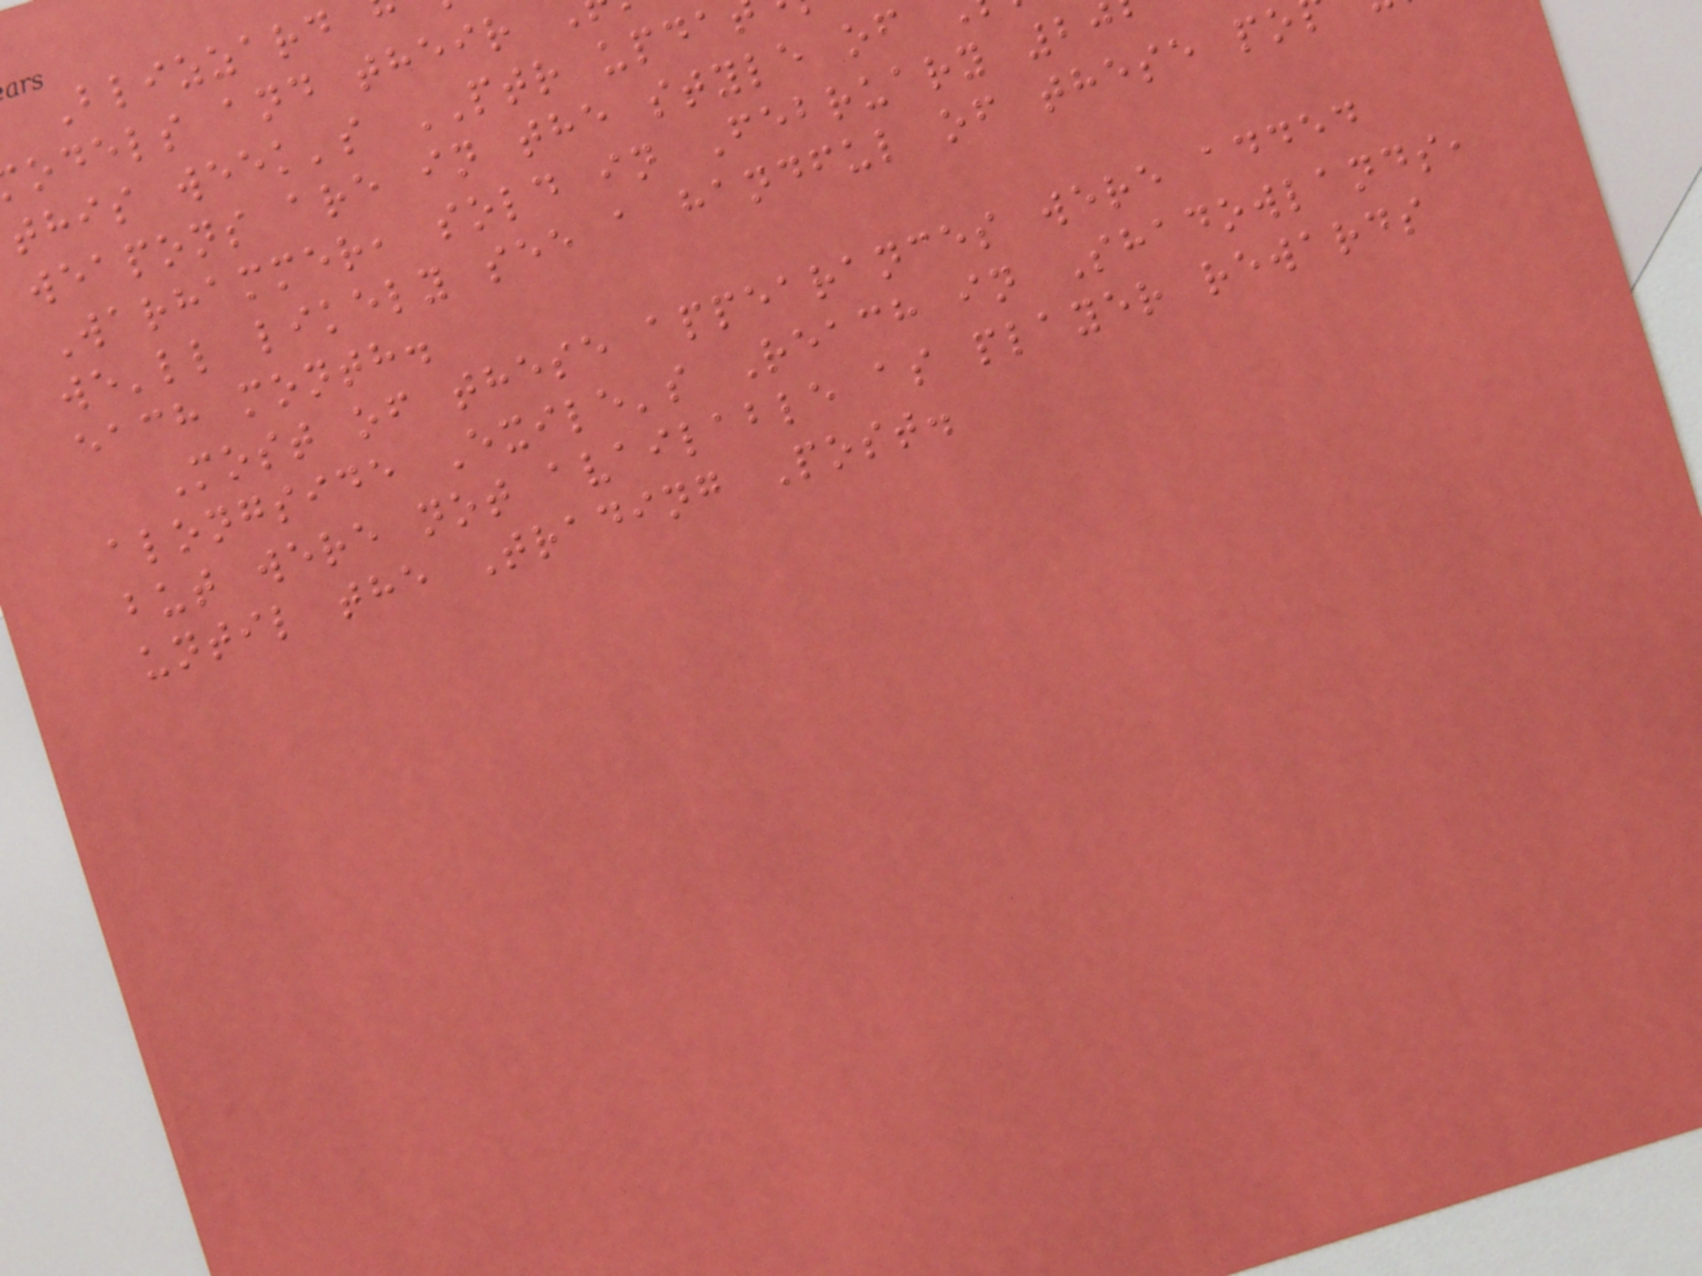odels and their
this week's PTR upda
weapons are in the style of
Warhammer, sold in February 20
we'll likely see a handful of these po
each month.
Most of these appearances were added
alongside Exile's Reach in Shadowlands,
but were not available as player rewards
until the Trading Post.
